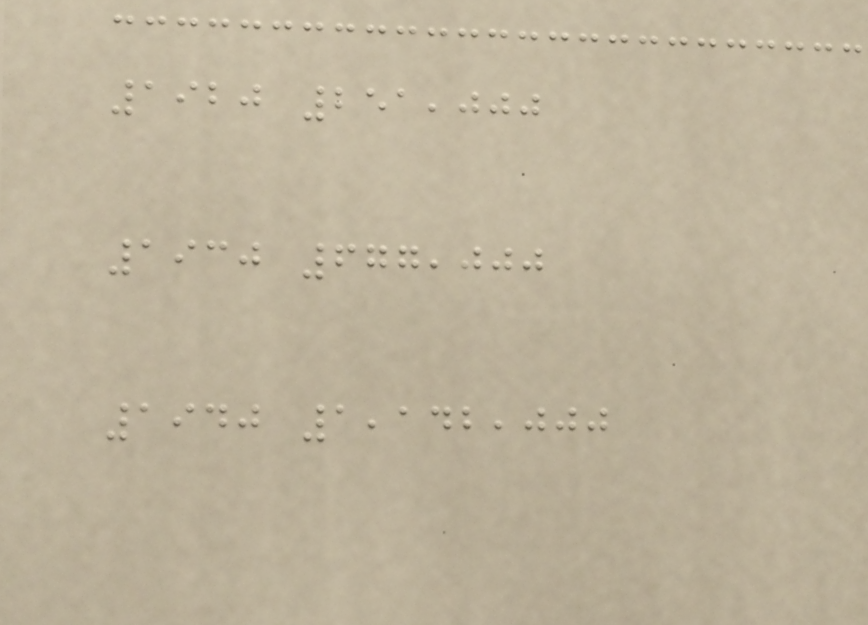1920 251,000
1930 677,000
1940 1,142,000
